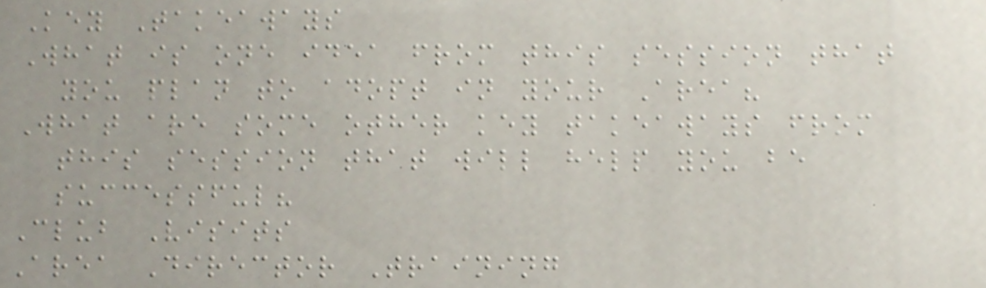Key Takeaways
What is one idea from this session that
you plan to adopt in your Area?
What are some other key takeaways from
this session that will help you be
successful?
Club Visits
Area Director Training
